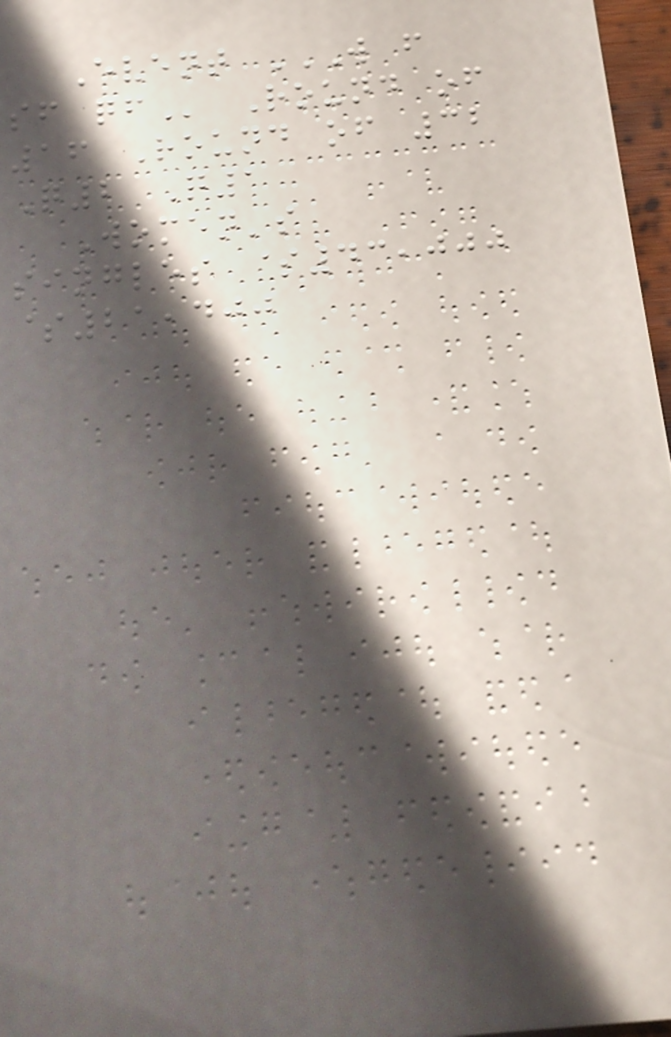Event W F
SF QF Round of
16 Round of 32
Q2 Q1
Women's
singles $43,000
$21,400
